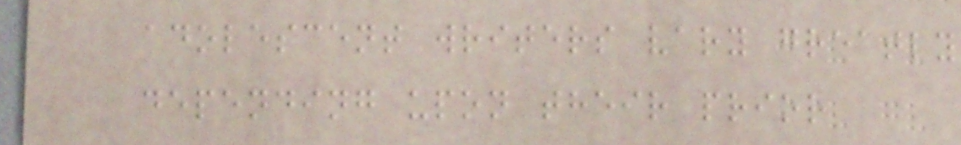adolescent writers vary greatly
depending upon their prior
